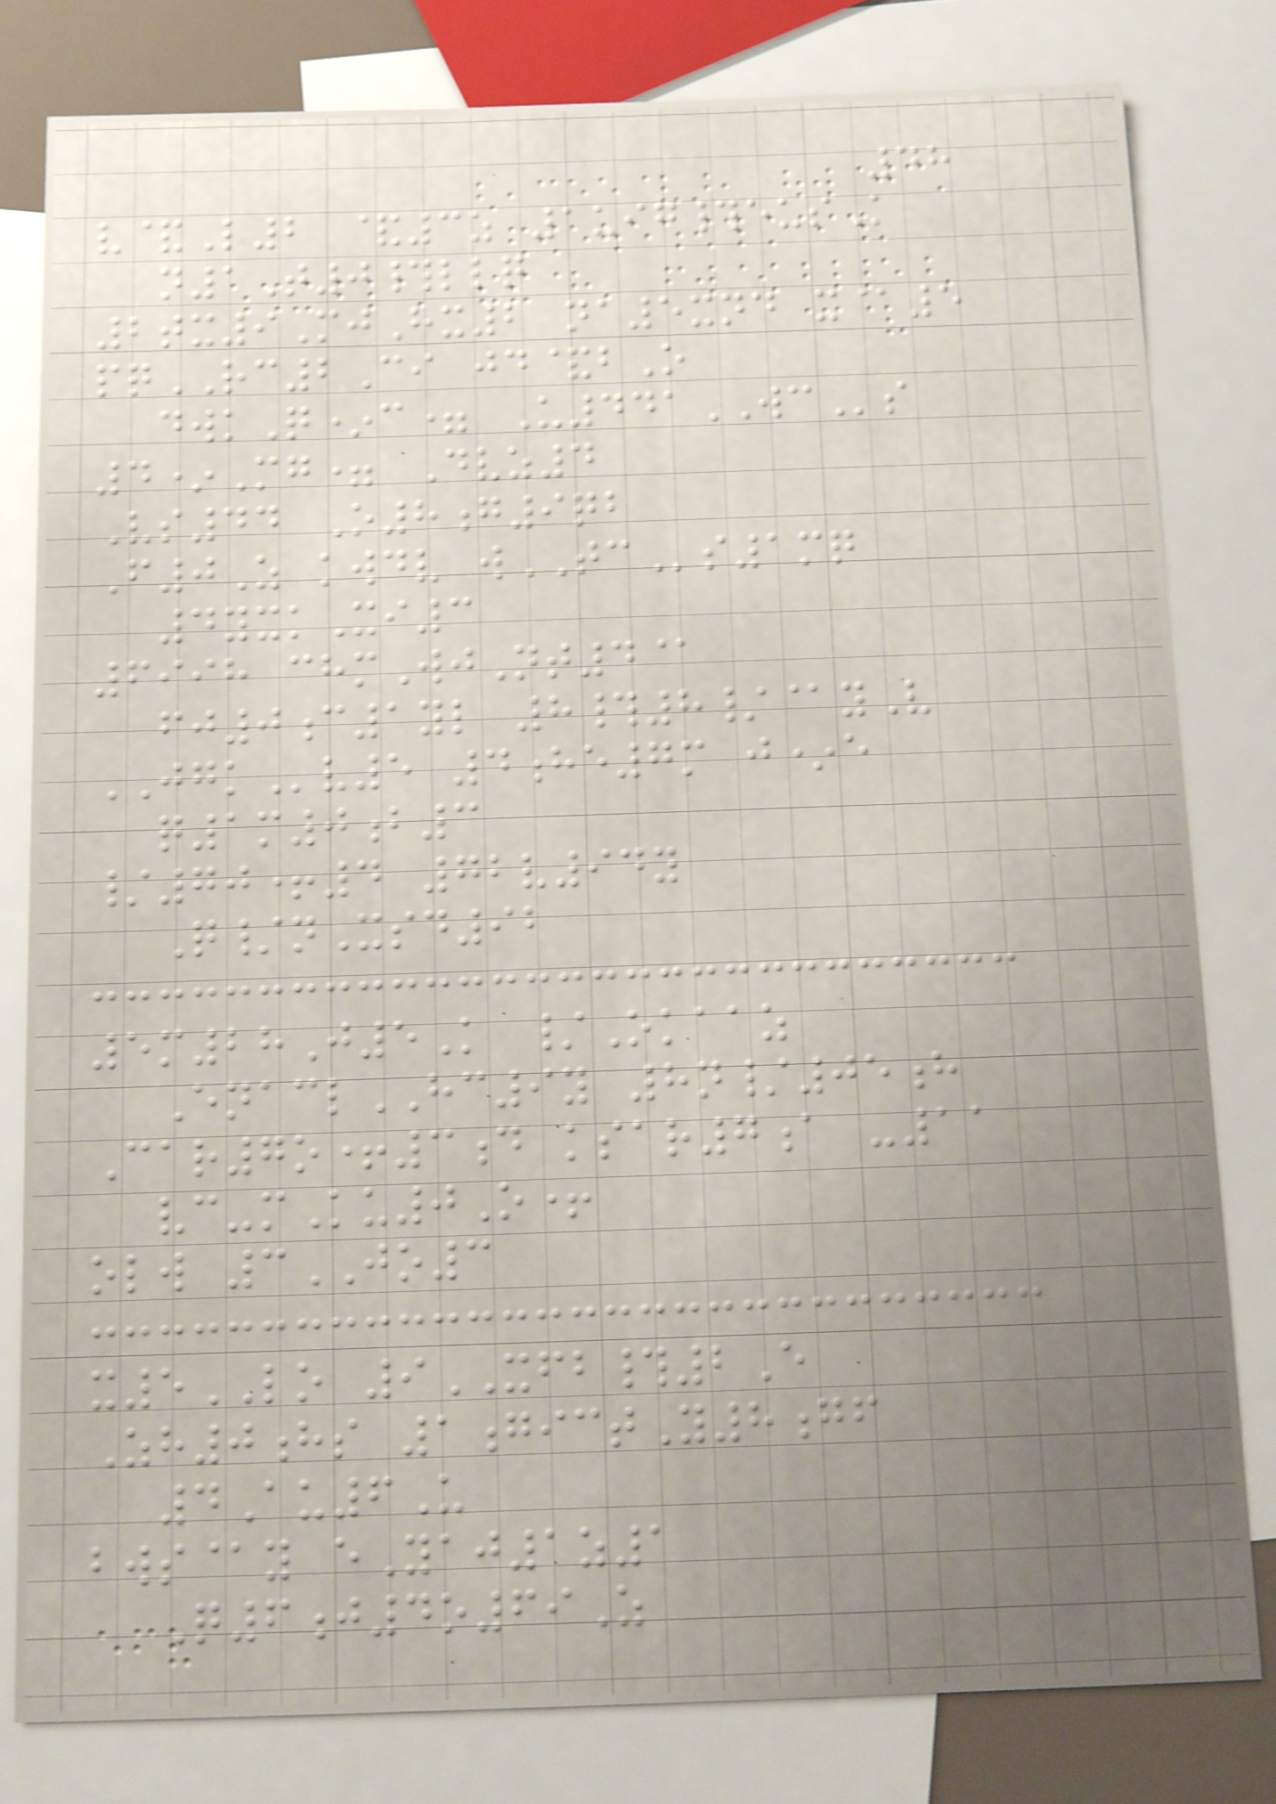48
v&L2 &3z 1uig#eusK
n1T0#llq
2tx9MjHx2 na5xnd x@5
pqRC2Ci jd&bO
dwkQ*c= U441WCs
4*Mg= Dvz4
Vs44 O8g9qb
F0Z kwdv wTCs1mq
4yxkXi3
6998 chmWjNt4@
fj0c1yl 8#8/@yV
JGKv5 4he7m j*e
q1m0b3
/70+4 72v94y
Q/nXsd92
5m28J5K /Okaaz
EnaclHC9y 8n/05h
Car7o+3d ksar7a -11
vc-mKu0O+
olw 3JO3
x5LO 9XFB#2E
Zh0hs 1gictY8gf
4Au6U
bws@y eYaj1z1
Q6j4o69Z
